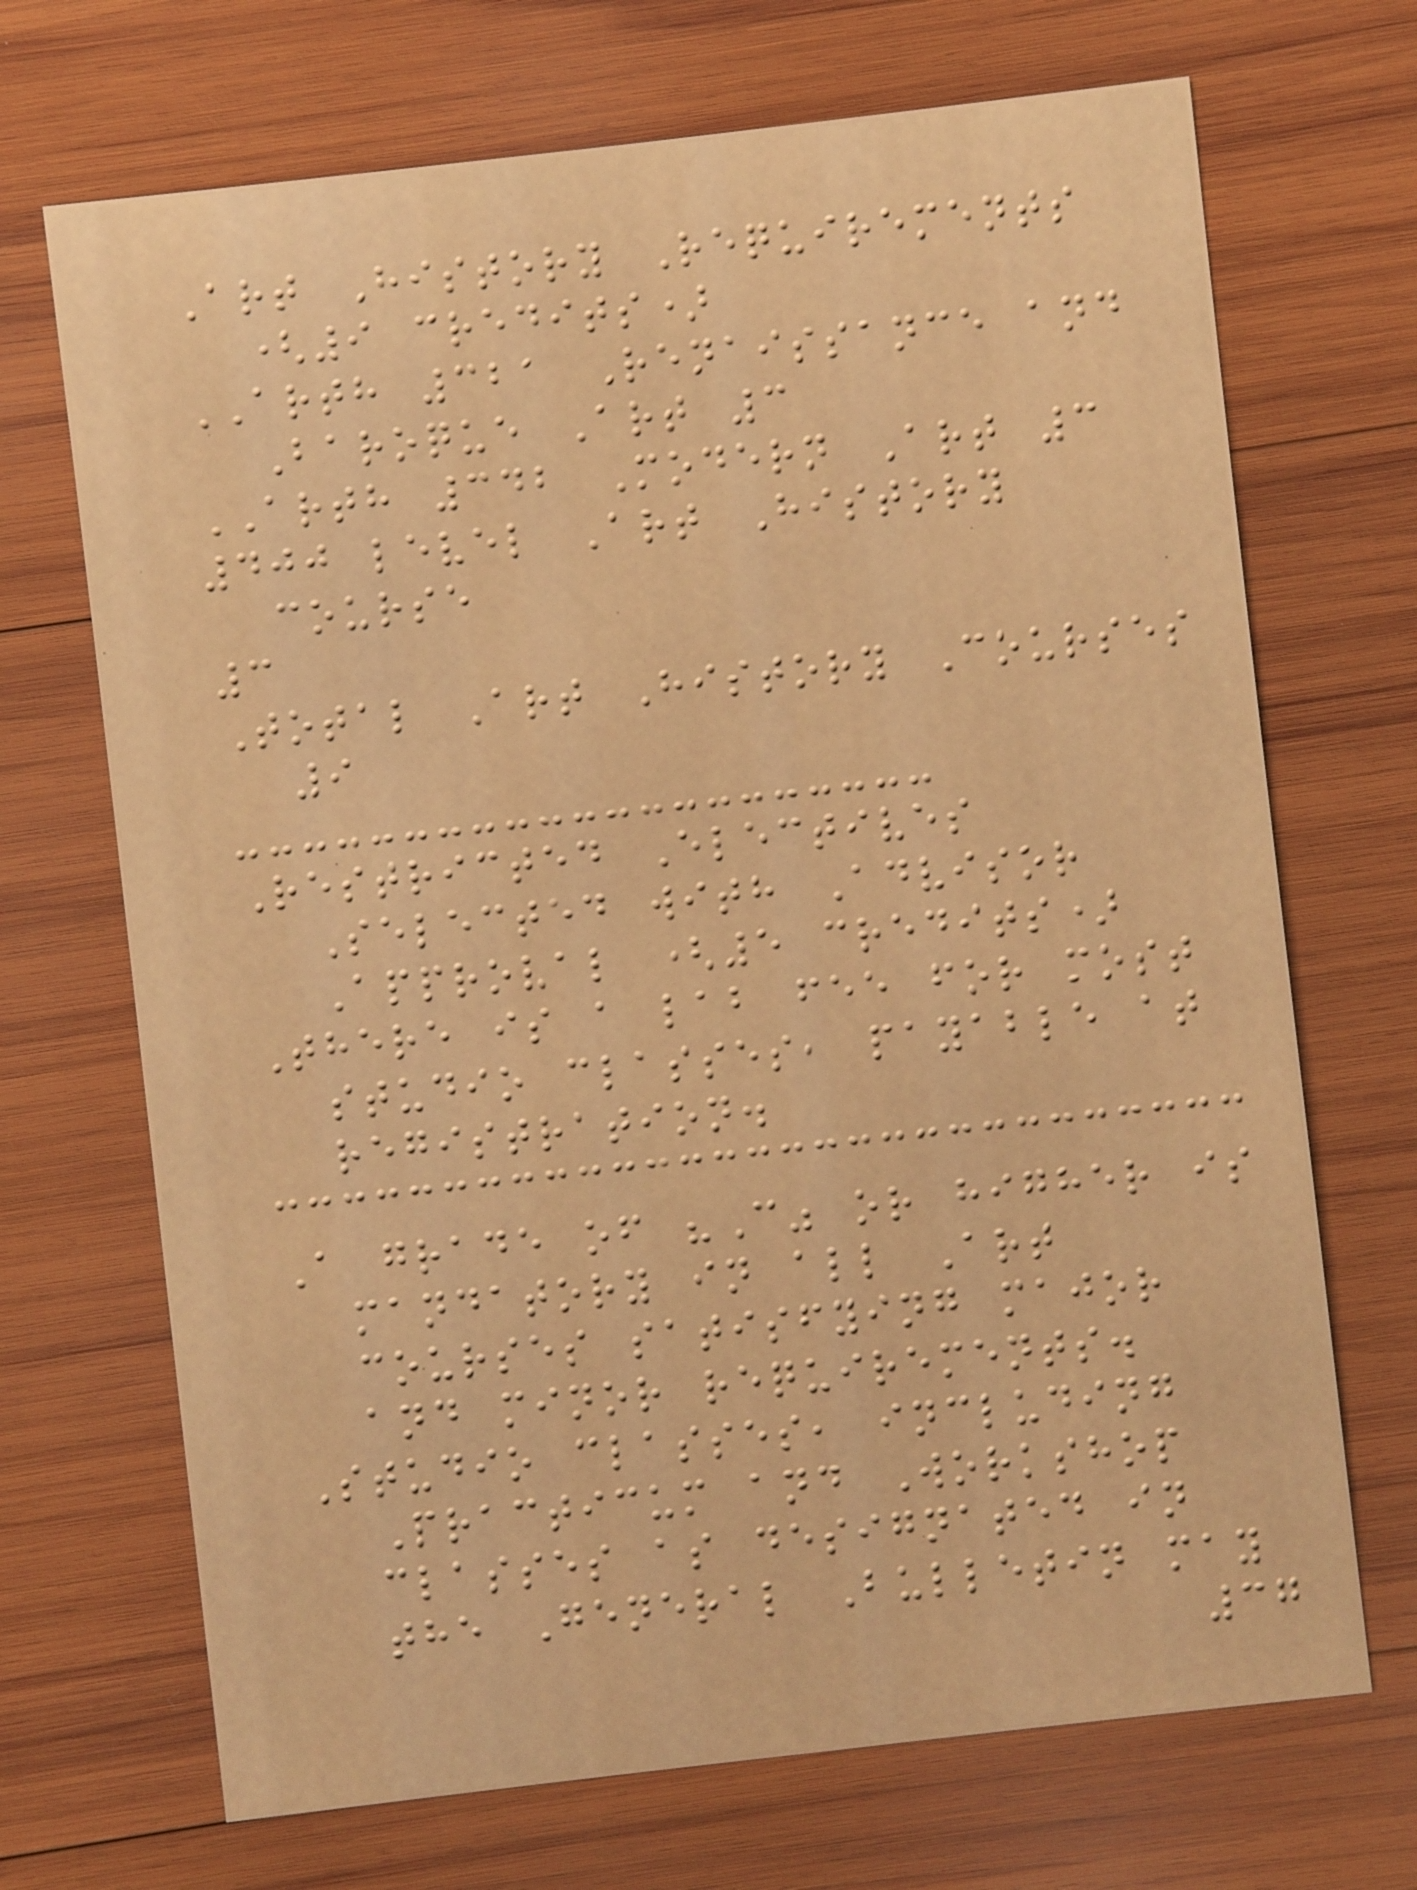Art History Requirements
(9 credits)
ARTH 321 Renaissance and
Baroque Art 3
ARTH 342 Modern Art 3
400 level Art History
course
3
Total Art History Courses
9
Restricted Electives
Selected with Advisor
Approval (5 credits)
There is a lab fee for most
studio classes, payable at
registration.
A grade of "C" or higher is
mandatory in all Art
courses satisfying major
and minor requirements.
Studio classes, including
Practicum and Workshop
classes as designated in
the General Bulletin may
37
